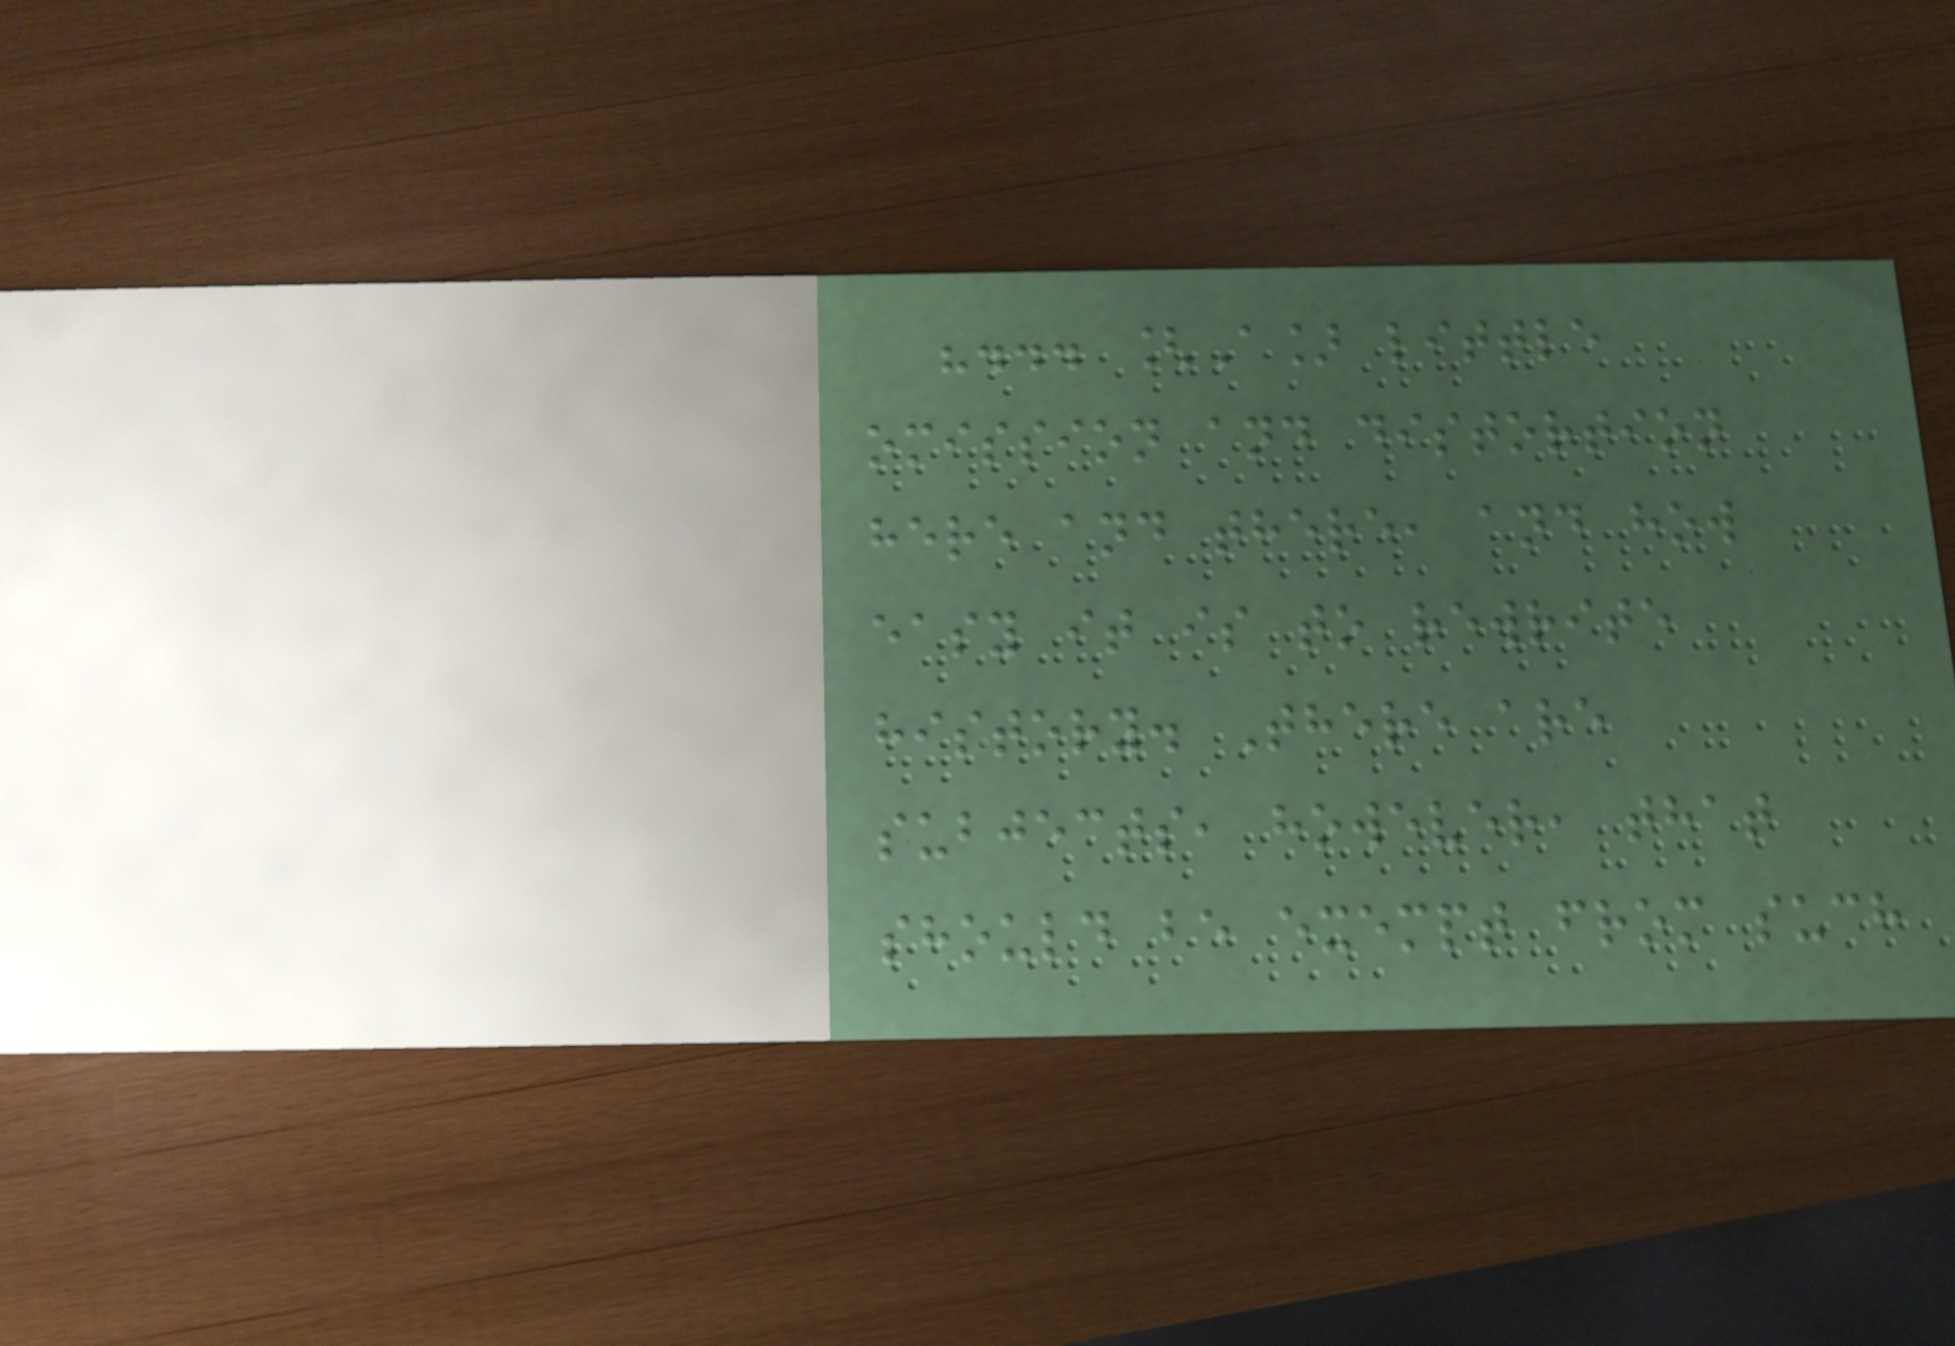"... [A] little
omission and distortion
here and there, and how
easy it is to rewrite
history. There are
subjects, however, that
should be exempt from such
